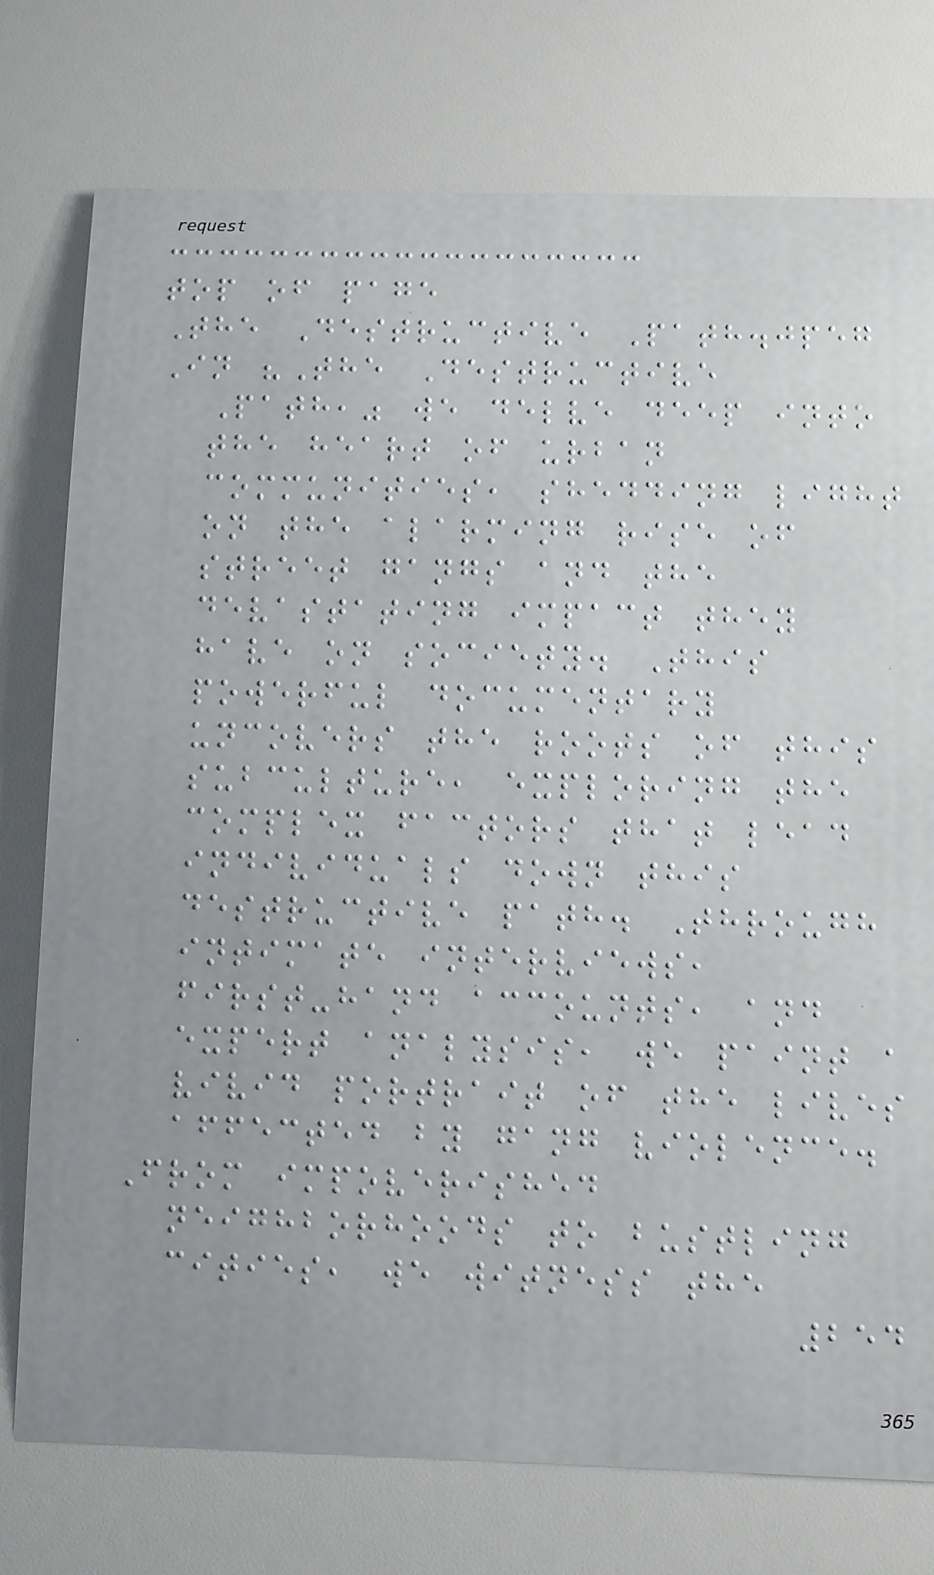top of page
The Destructive Path.jpeg
In "The Destructive
Path," we delve deep into
the heart of urban
communities, shedding light
on the alarming rise of
street gangs and the
devastating impact they
have on society. This
powerful documentary
uncovers the roots of this
subculture, exploring the
complex factors that lead
individuals down this
destructive path. Through
intimate interviews,
first-hand accounts, and
expert analysis, we paint a
vivid portrait of the lives
affected by gang violence.
From impoverished
neighborhoods to bustling
cities, we witness the
254
